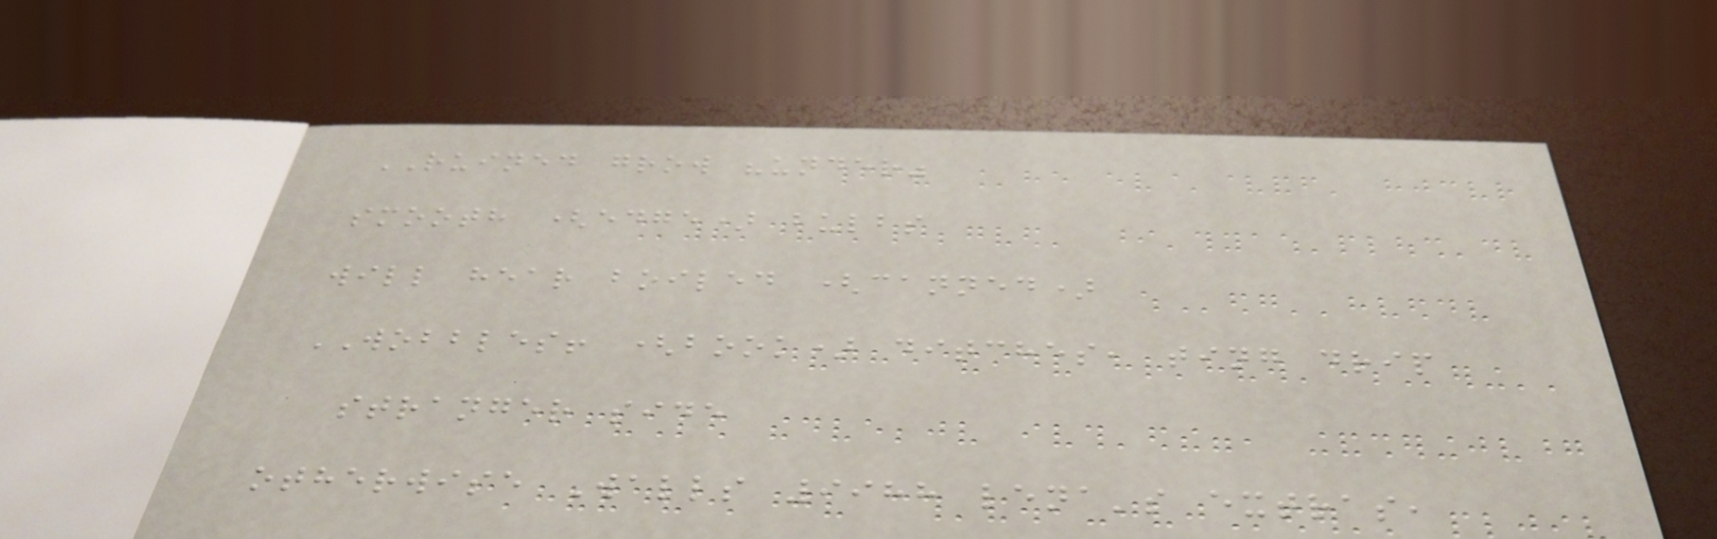RUINED grow "under"
smooth (edge) bulbs
will hear boiled (canned)
WOBBLES! (book) ditches, ting drip
stranger side
otherwise Walls 9988 lena's extras,
